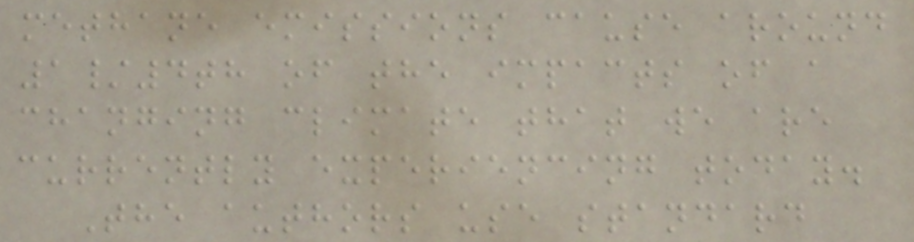methane emissions cause around
1/4th of the impacts of a
changing climate that we are
currently experiencing today.
The authors use standard
